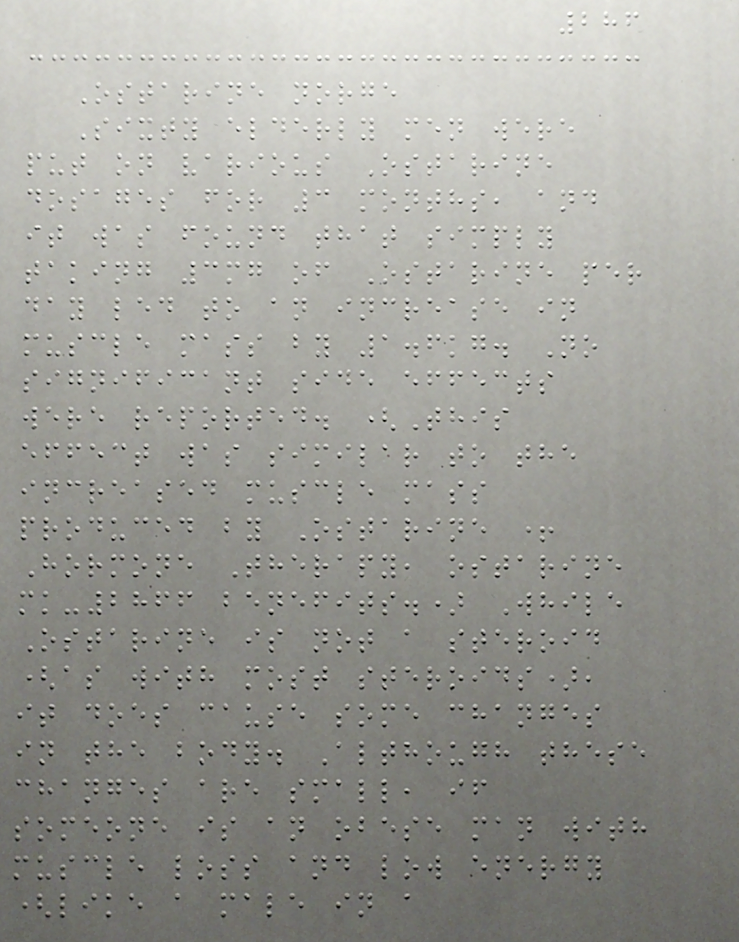286
Ostarine norge
Sixty elderly men were
put on various Ostarine
dosages for 3 months, and
it was found that simply
taking 3mg of Ostarine per
day led to an increase in
muscle mass by 1.6kg. No
significant side effects
were reported. (This
effect was similar to the
increased muscle mass
produced by Ostarine +
Hormone Therapy, ostarine
mk-2866 benefits.) While
Ostarine is not a steroid
(as with most steroids),
it does cause some changes
in the body. Although these
changes are small, if
someone is an obese man with
muscle loss and low energy
(like a male in a
